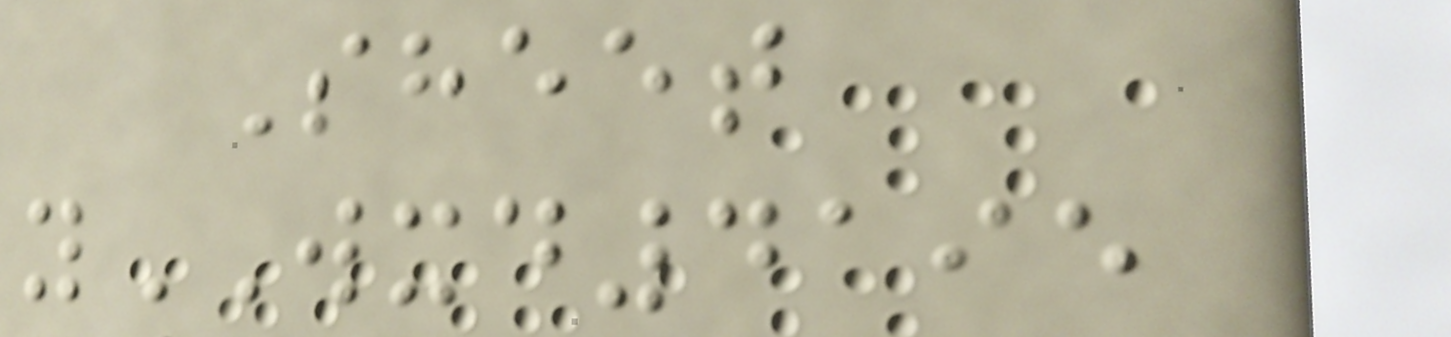Sheet
yWXD4195
